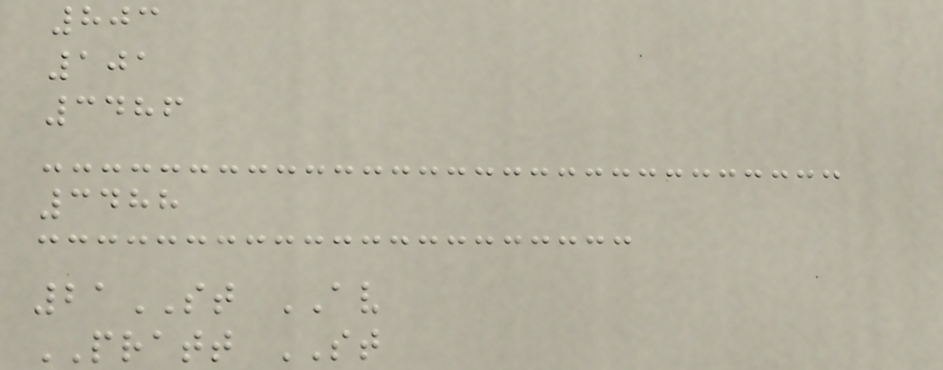803
101
3486
3488
21ST AV
PRATT ST
